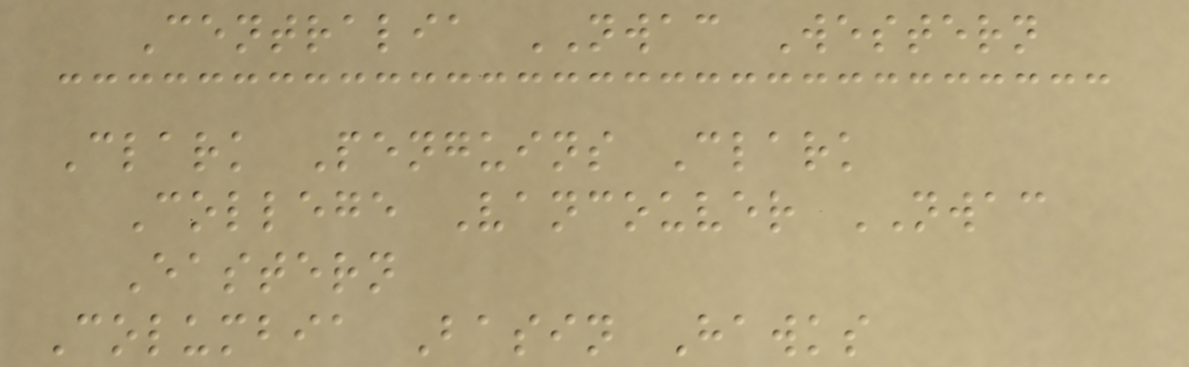Centralia NWAC Western
Clark Penguins Clark
College Vancouver NWAC
Eastern
Columbia Basin Hawks
